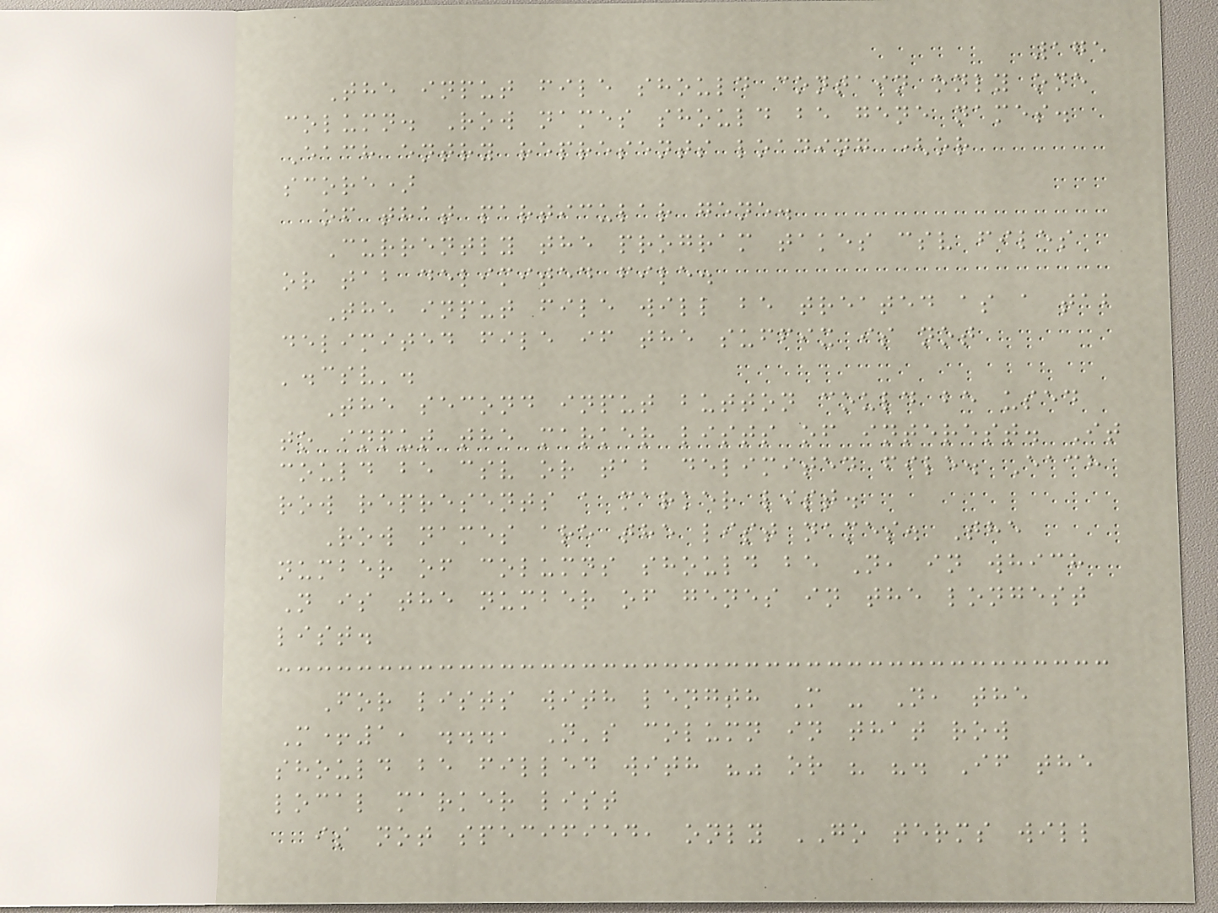175
The input file should contain only one
column. Row names should be gene names.
Each entry represents loading (or
score)
of that particular gene.
Currently the program takes csv files
or tab delimited file.
The input file will be treated as a tab
delimited file if the suffix is not
'.csv'.
The second input button could be used
to input the marker lists of interest. It
could be csv or tab delimited file. Each
row represents a marker list.
Row names are the list names. The
number of columns should be N, in which
N is the number of genes in the longest
list.
For lists with length M - N, the
M+1, ..., N's column in that row
should be filled with "" or " ". If the
local marker list
is not specified, only GO terms will
